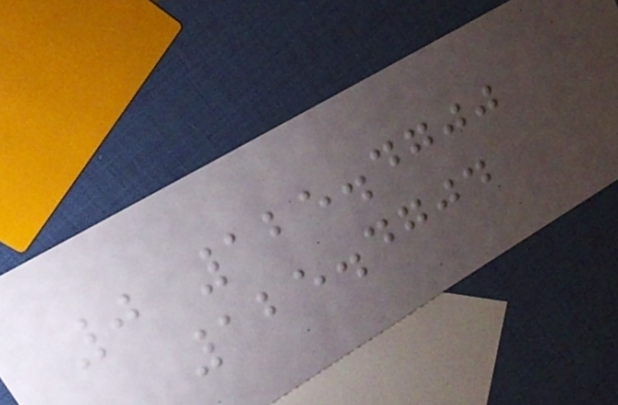0 125.4700
125.4704
